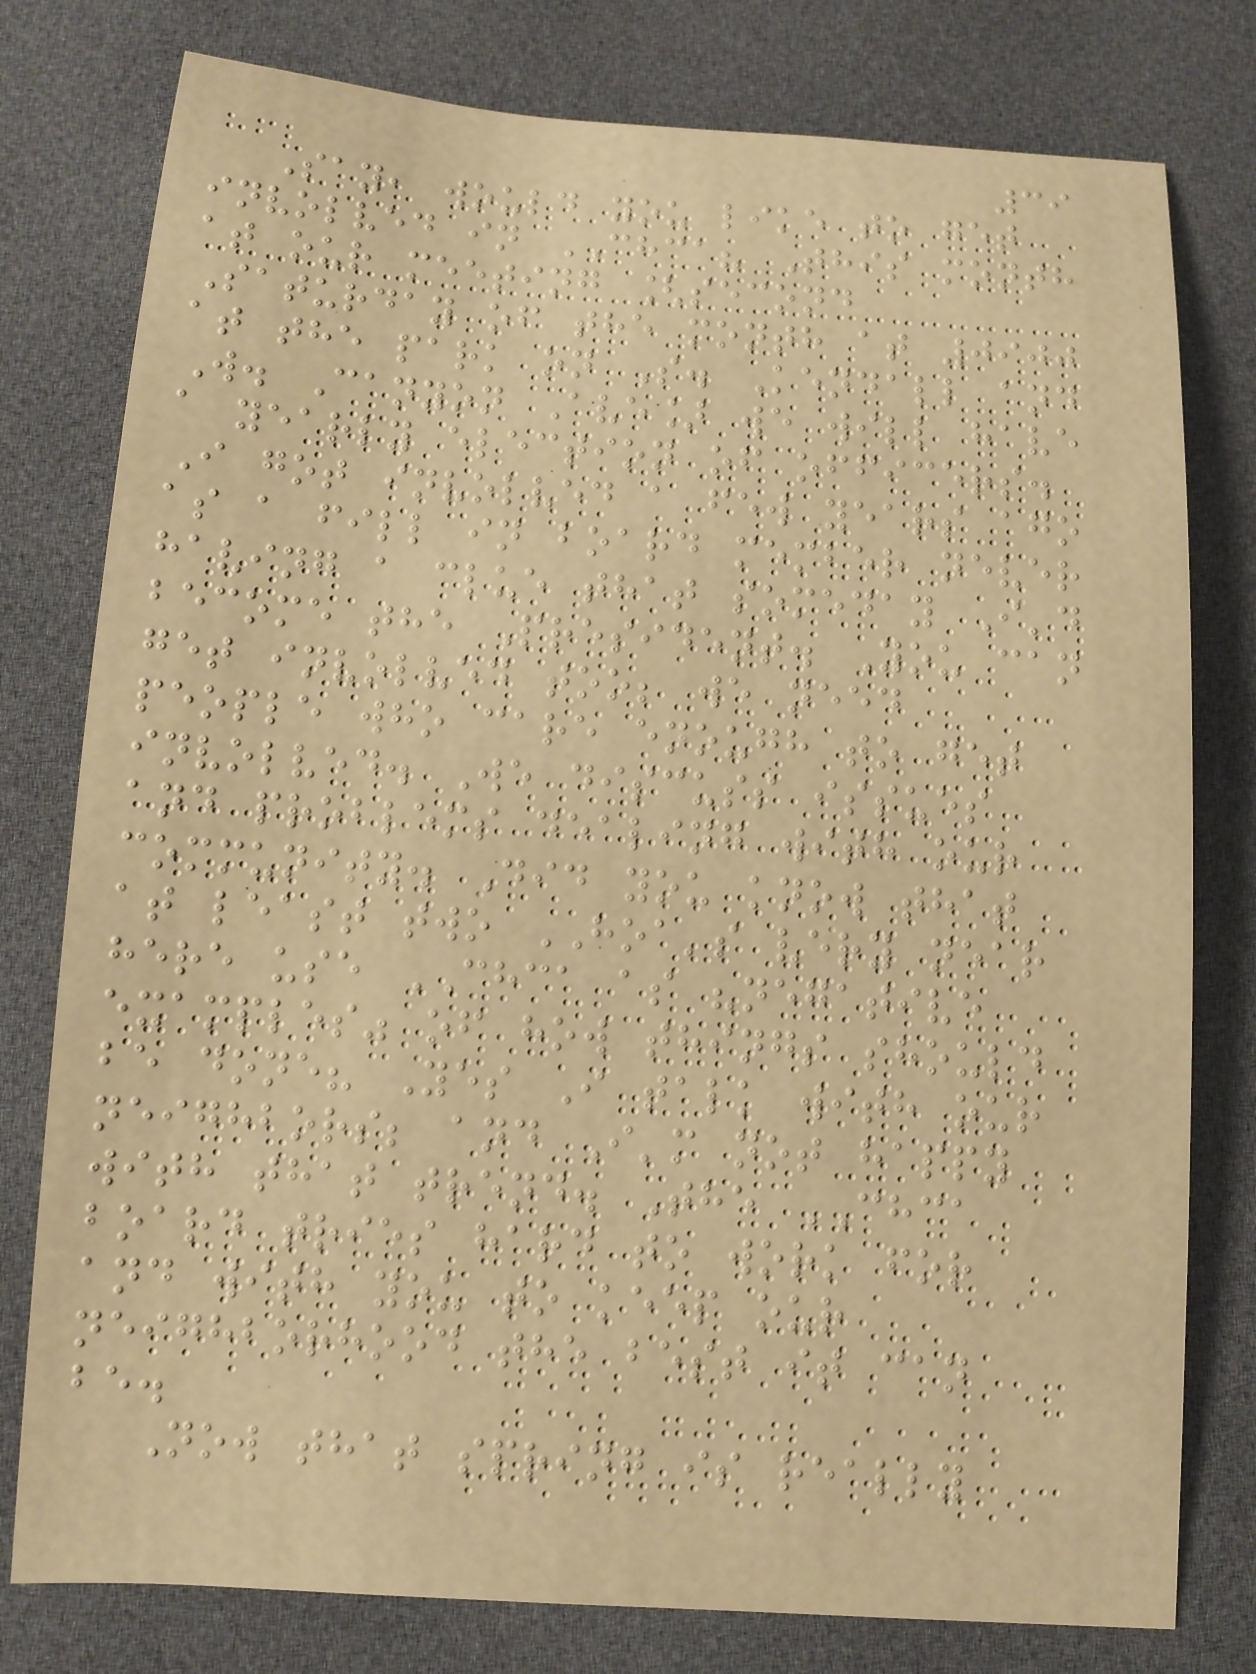39
Say, would you like to get
involved in CHCA? This month
at our meeting [second
Saturday of the month at 0900
at the park on S. Kendall and
W. Canyon Ave] we will have
a yearly election of officers.
I got involved a few years ago
as a fill in board member never
having a clue that someday I'd
become the President. You can
get involved too; we need
people who care enough to get
involved. We discuss issues
and problems dealing with our
community. Did you know that
at least two HOA's very near
here use CHCA as "negative
examples" of how things should
be done? Yes I talk with our
neighbors; and I'm not happy
with that trend. The CHCA
board tries hard to work for
and with you to keep our
neighborhood the best it can
be.
Now that spring is really
